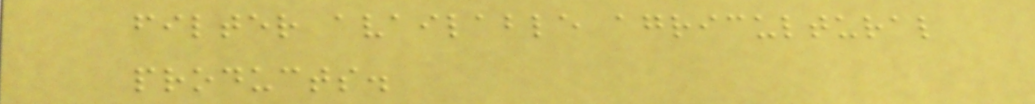filter available agricultural
products.
